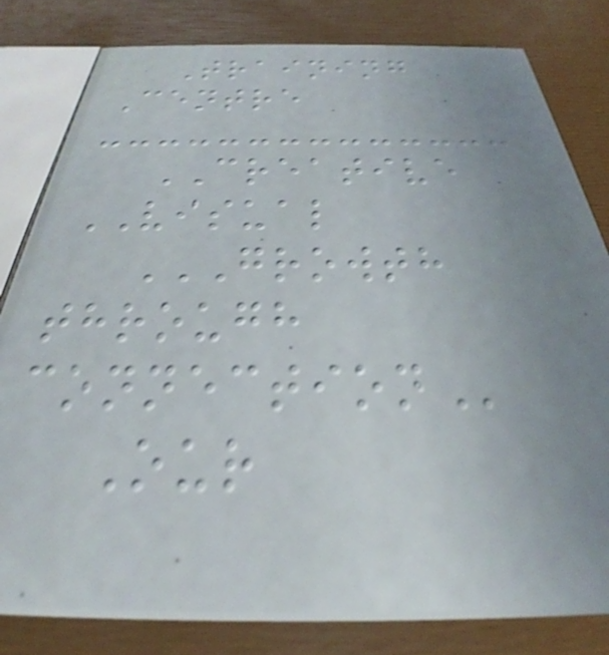Training
Centre
CREATIVE
VISUAL
GROWTH
THROUGH
CONNECTION
Our
